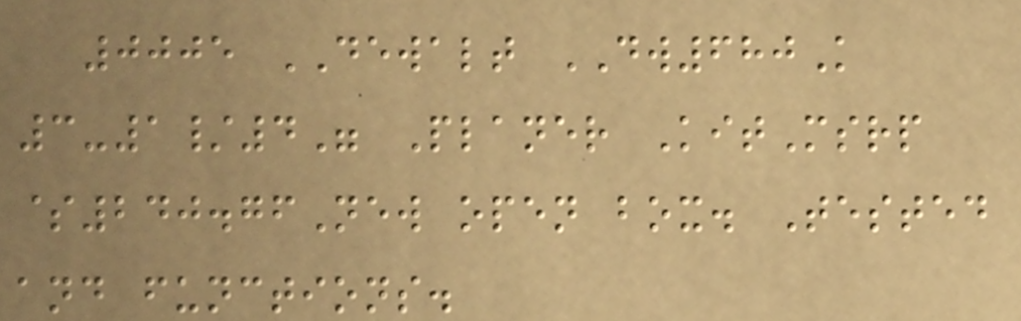0005 DEWALT DW680K
3-1/4" Planer KitMsrp
$240.76New open box. Tested
and functions.
